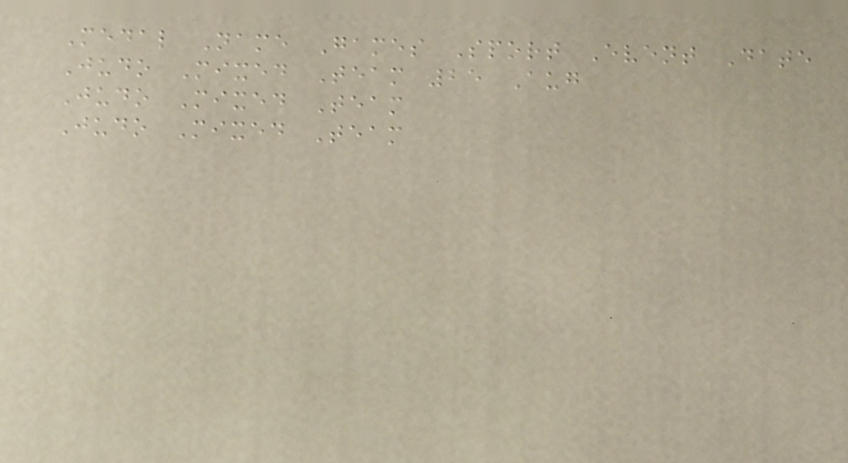Medal Name Games Sport Event Date
Judo Mixed Team 25 Aug
Judo Mixed Team
Judo Mixed Team
